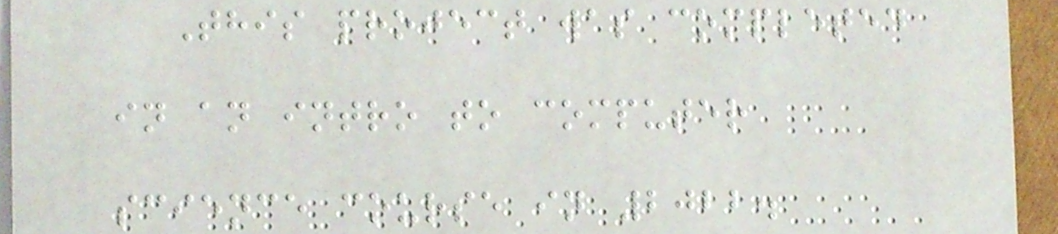This project was completed
in an intro to computer
science course in 2022.
